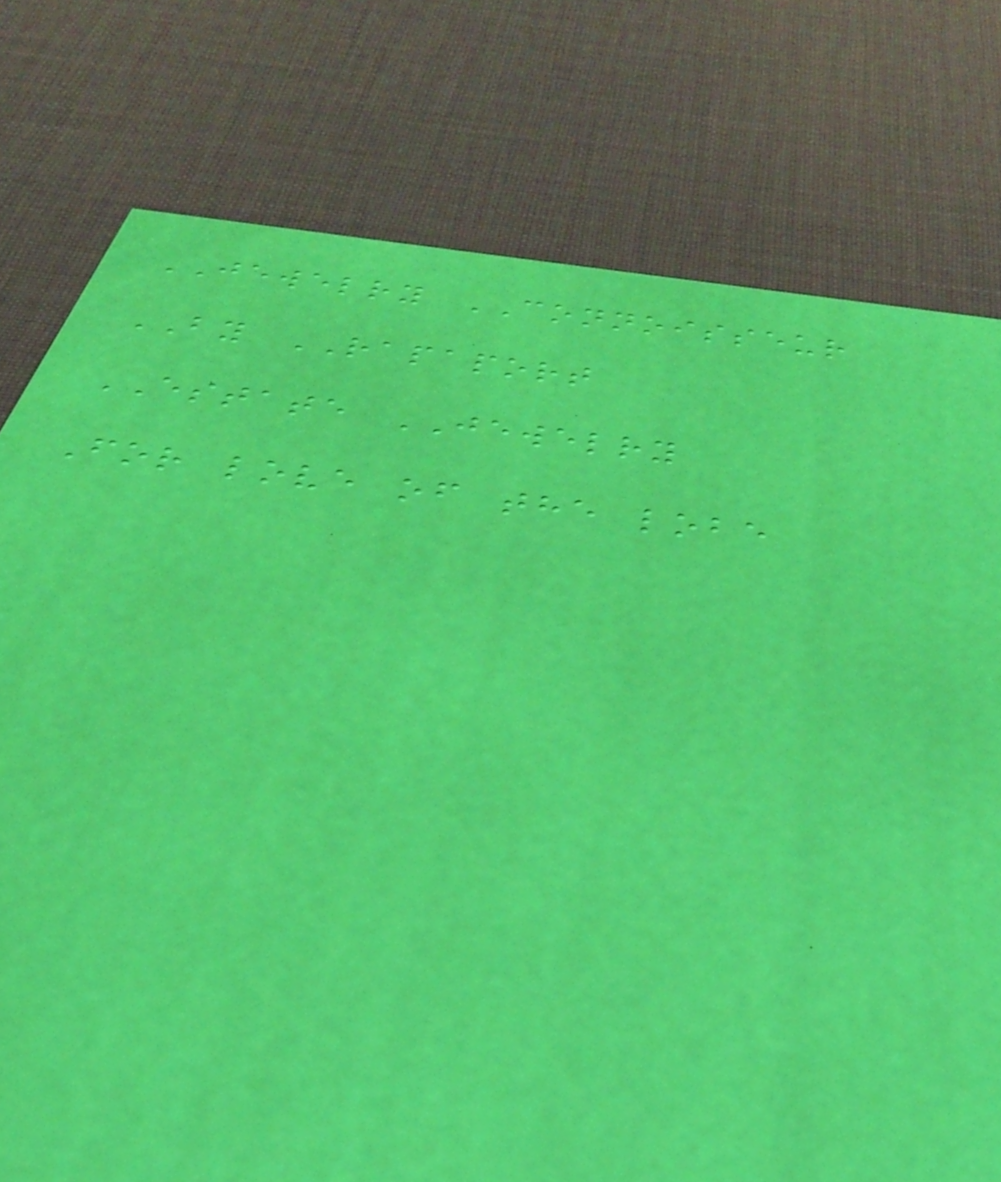JEWELRY CONNOISSEUR
BY RAPAPORT
ESTATE JEWELRY
For love of the lobe
